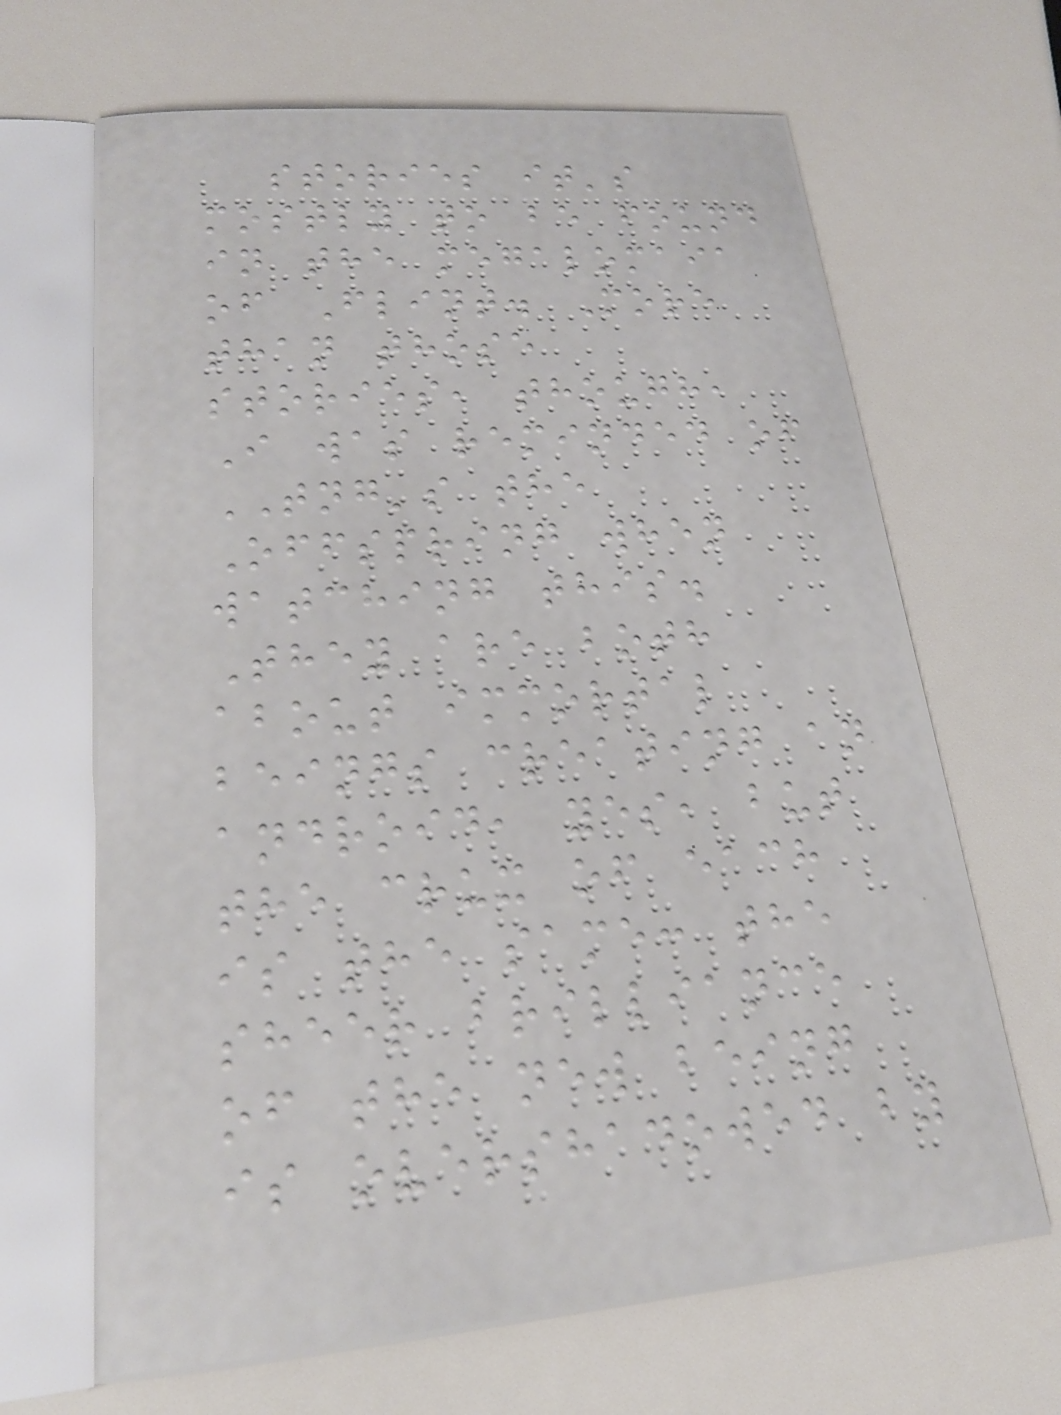stories it's
mostly to be found
in the megalomaia
of Flint. More
than those
stories, though,
I was reminded of
TNG's the
Offspring when
watching this.
They are both
about immortal
beings creating an
android, yes, but
the crux of each
is the same: the
sheer brilliance
of the new being
is overshadowed by
